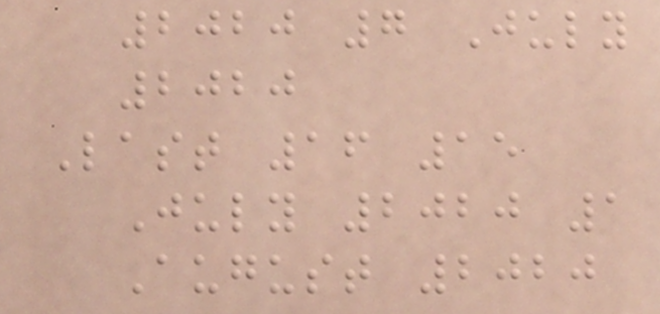2020 7 July
2020
Last 16 15
July 2020 1
August 2020
